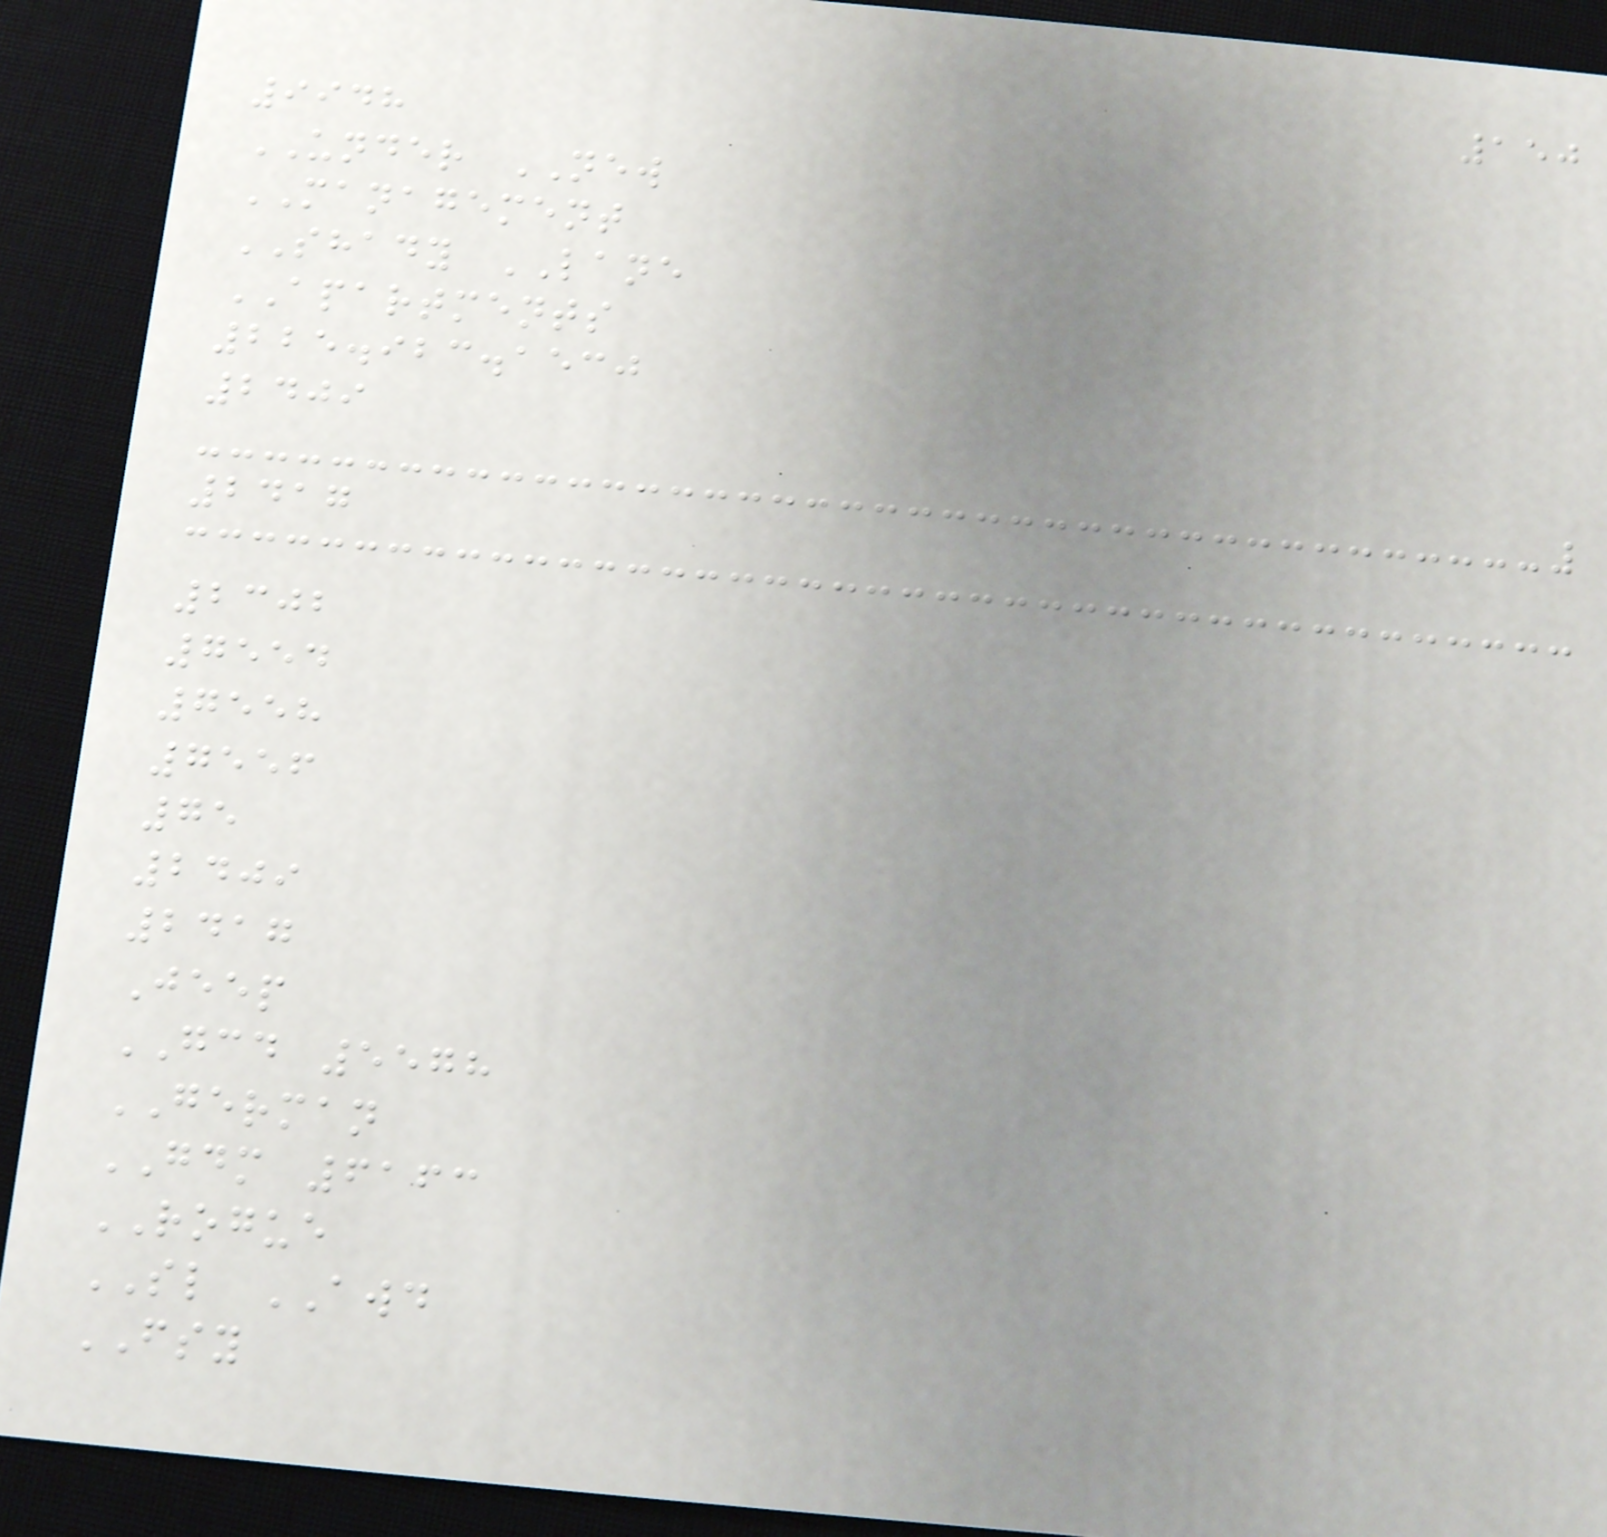150
9948
UNDER NEW
MANAGEMENT
SHADY LANE
APARTMENTS
225.923.1530
2409
2417
2302
7554
7558
7556
75
2409
2417
Jeep
GCD 5578
GERMAN
GDM 6163
ROGUE
SL AWD
FSY
